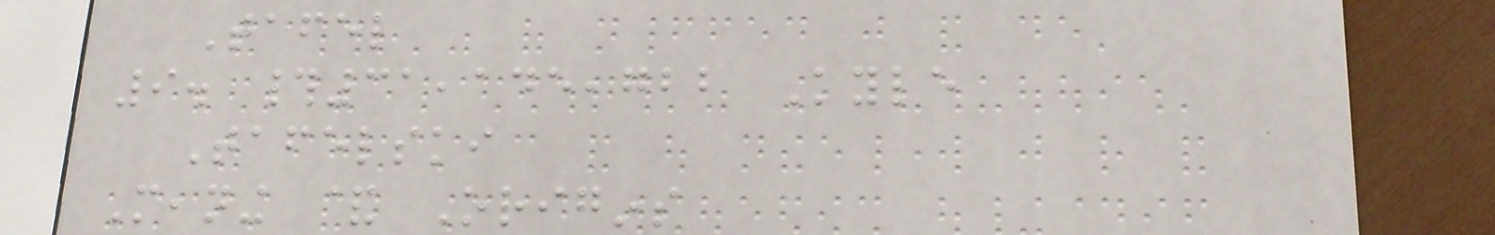Tafel
9. #31,145,722 Kyle
Tafelski
Meaning & Origins
